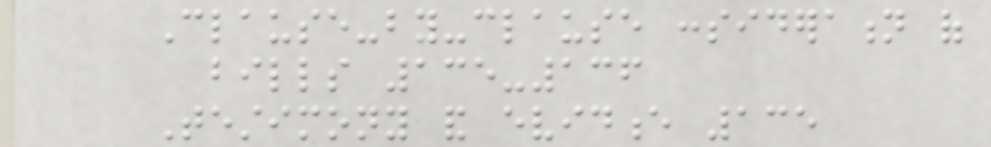Clause-by-clause consideration of
bills 135-136
Testimony and evidence 135
